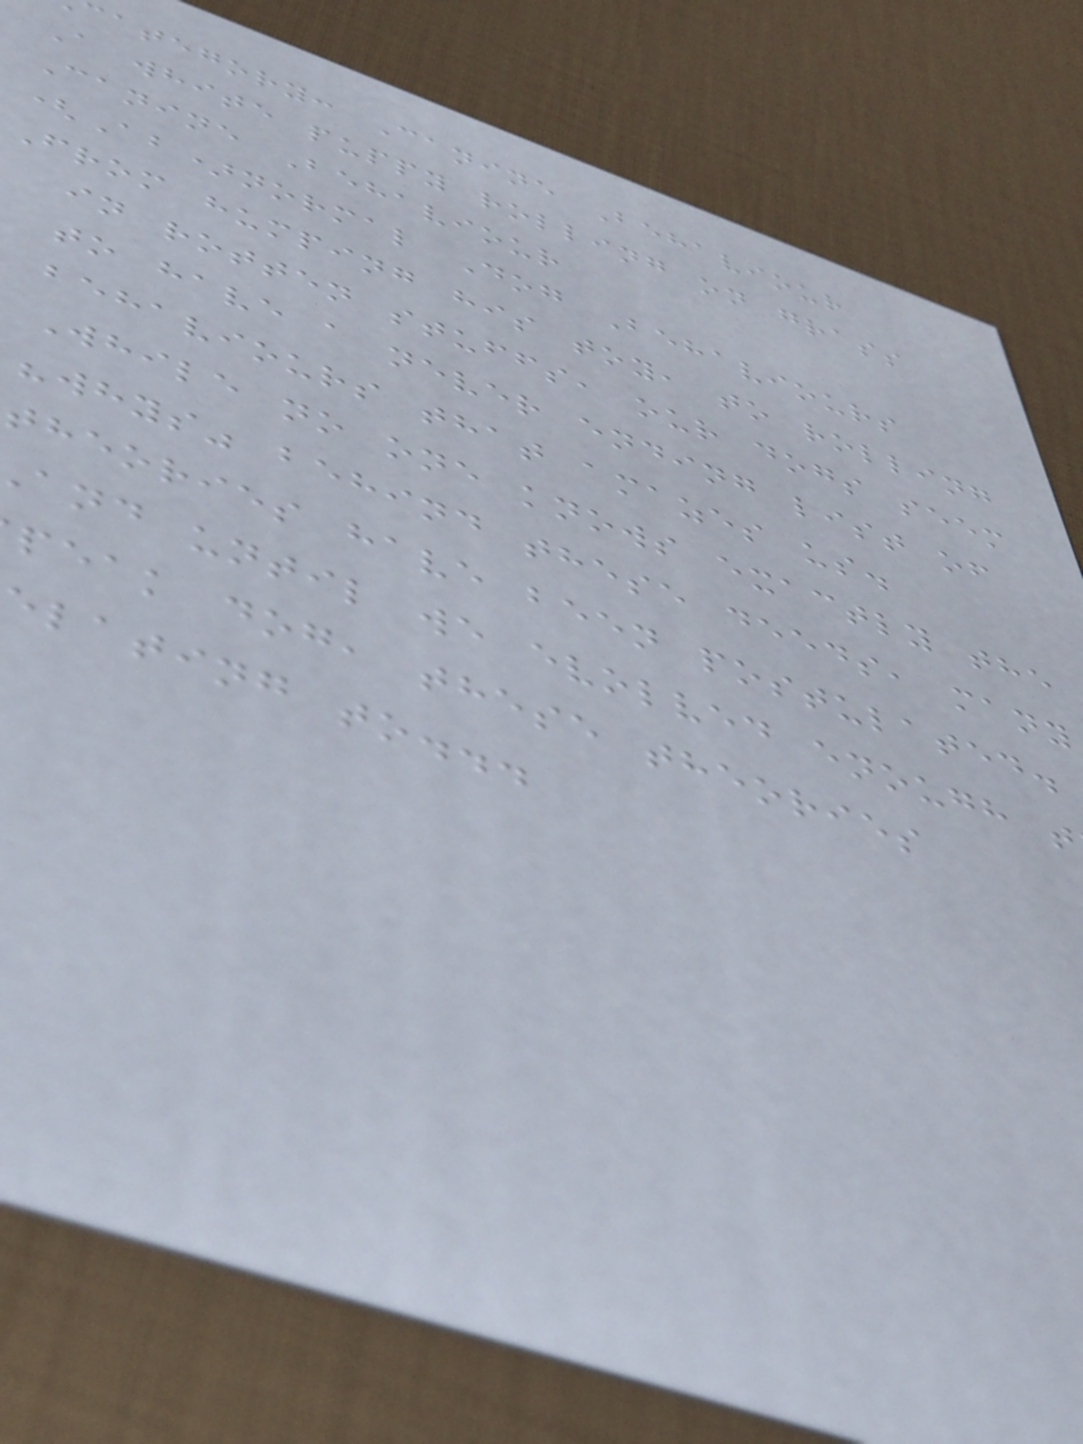ategory: Canine Behaviour
A white puppy rolling on grass
Canine Behaviour
(Ab)normal Dog Behaviours
From humping his toy, to rolling
in rotten stuffs, our dogs seem
to have a never ending list of
behaviours that amazes us.
While no one knows exactly the
"whys" behind these deeds, many
theories have been postulated.
and until we evolved enough t
peak dog, these theories
elating to...
